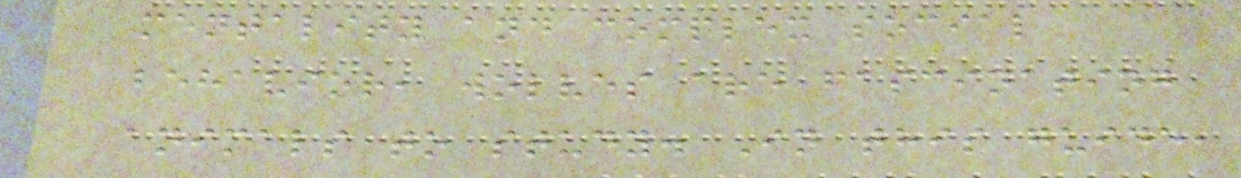mentality and complex social
behavior, wolves are fascinating
animals to study. In this guide,
